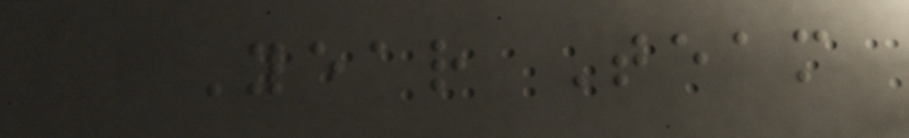Year Team
